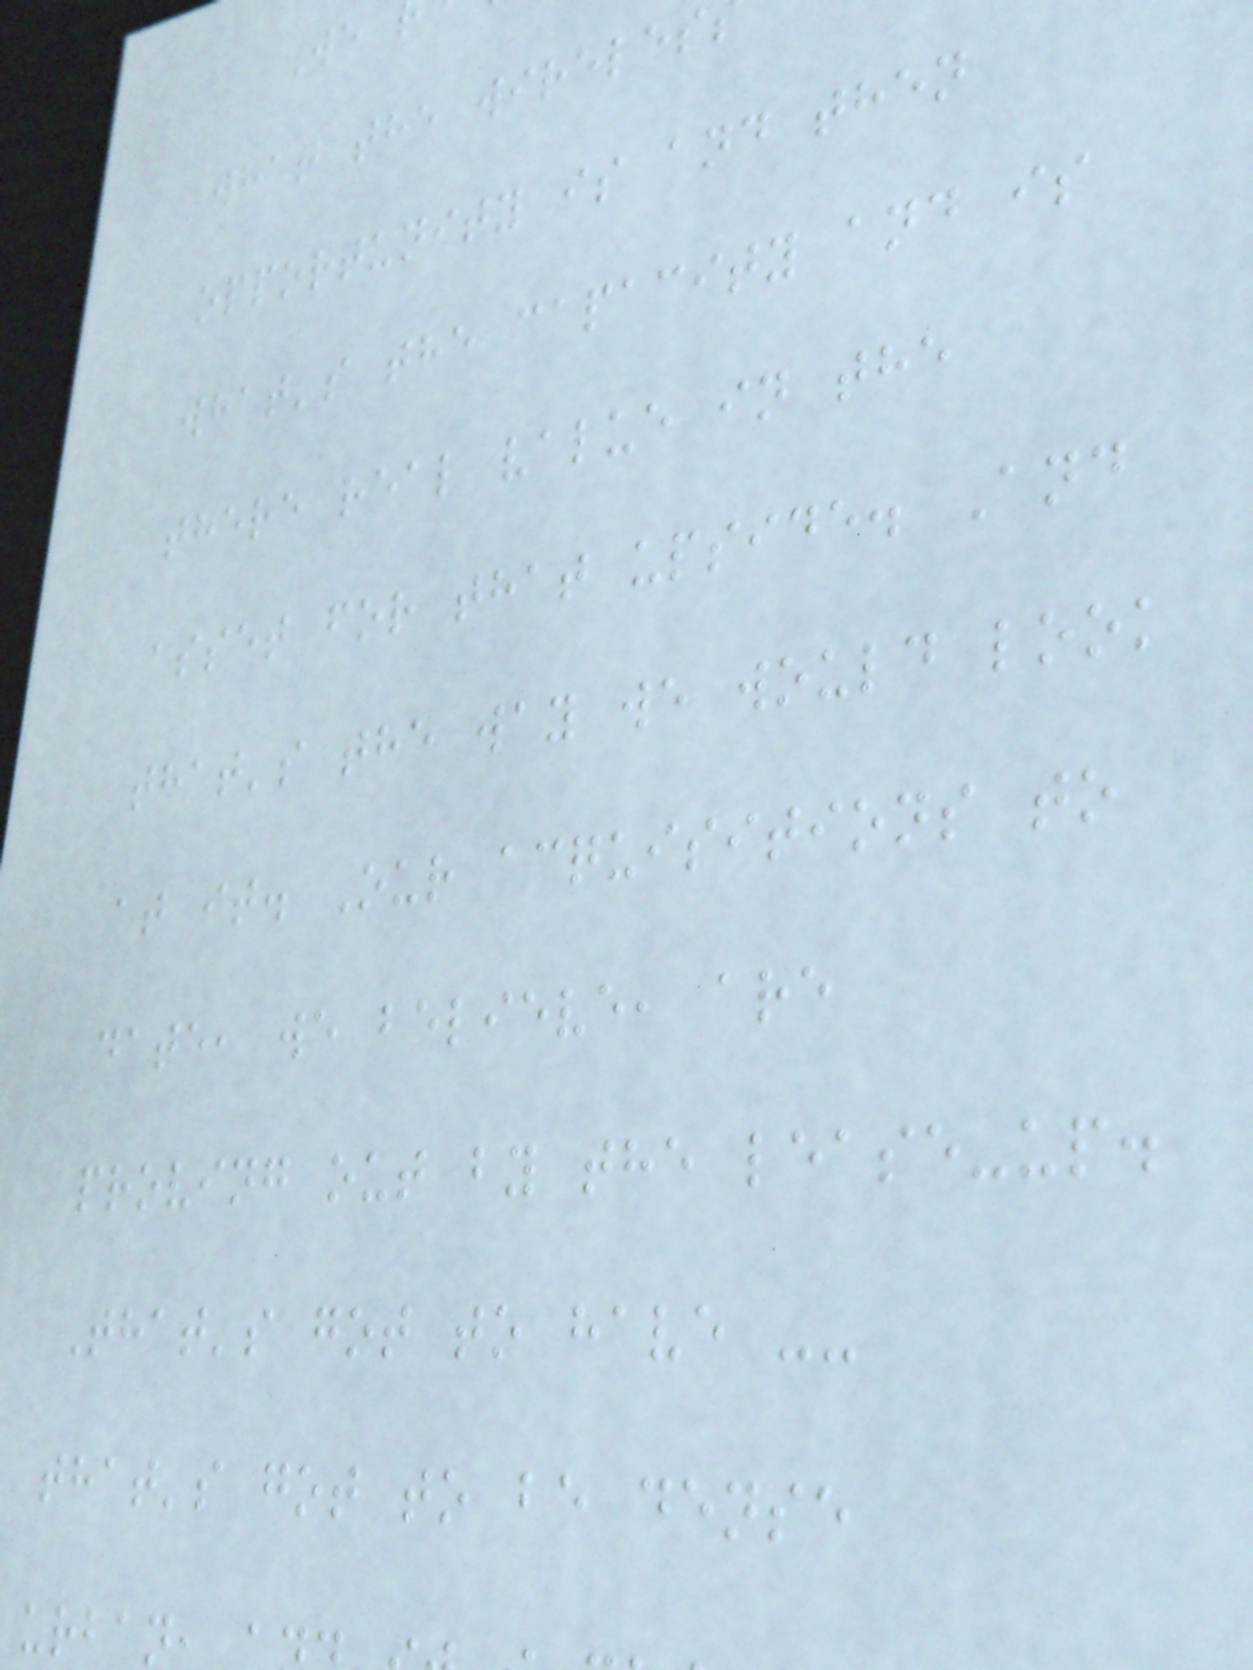what the wireles
opportunity is and then
what's the capacity and is
there real value in the
asset for that upside. And
that's the way we would look
at it. Our acquisitions to
date, we believe, are
proving out by the lease-up.
That's got to have --
that's got to be dense
